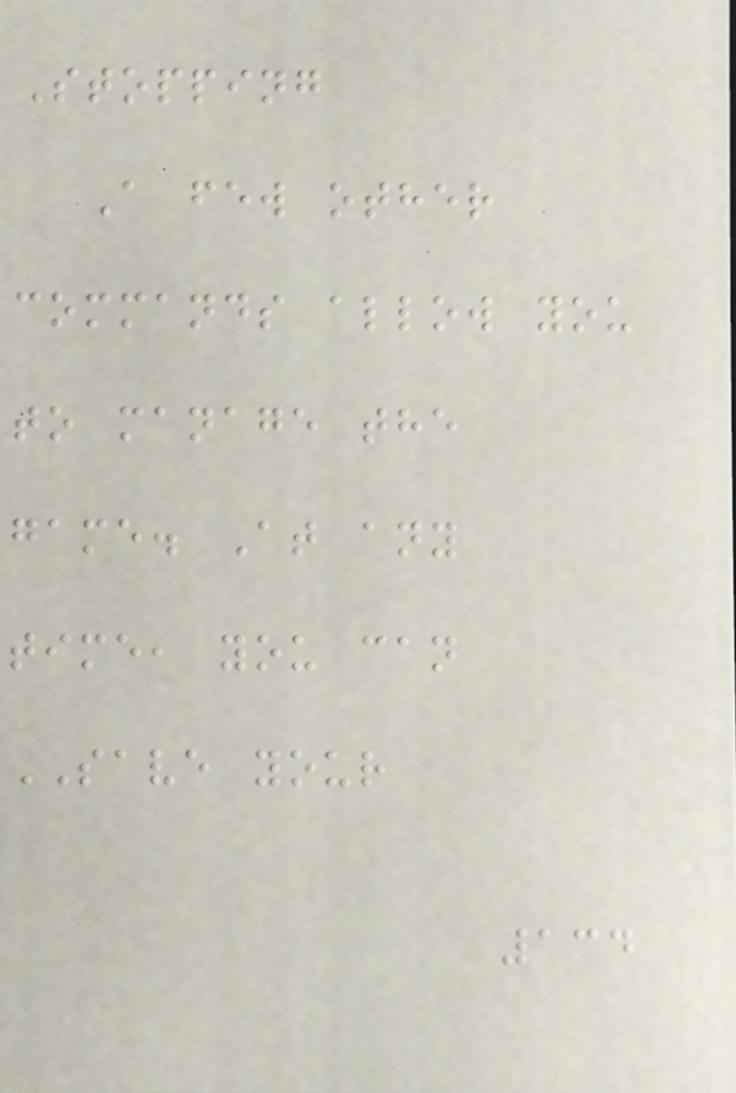Stopping
A few other
commands allow you
to manage the
game. At any
time, you can
SAVE your
134
